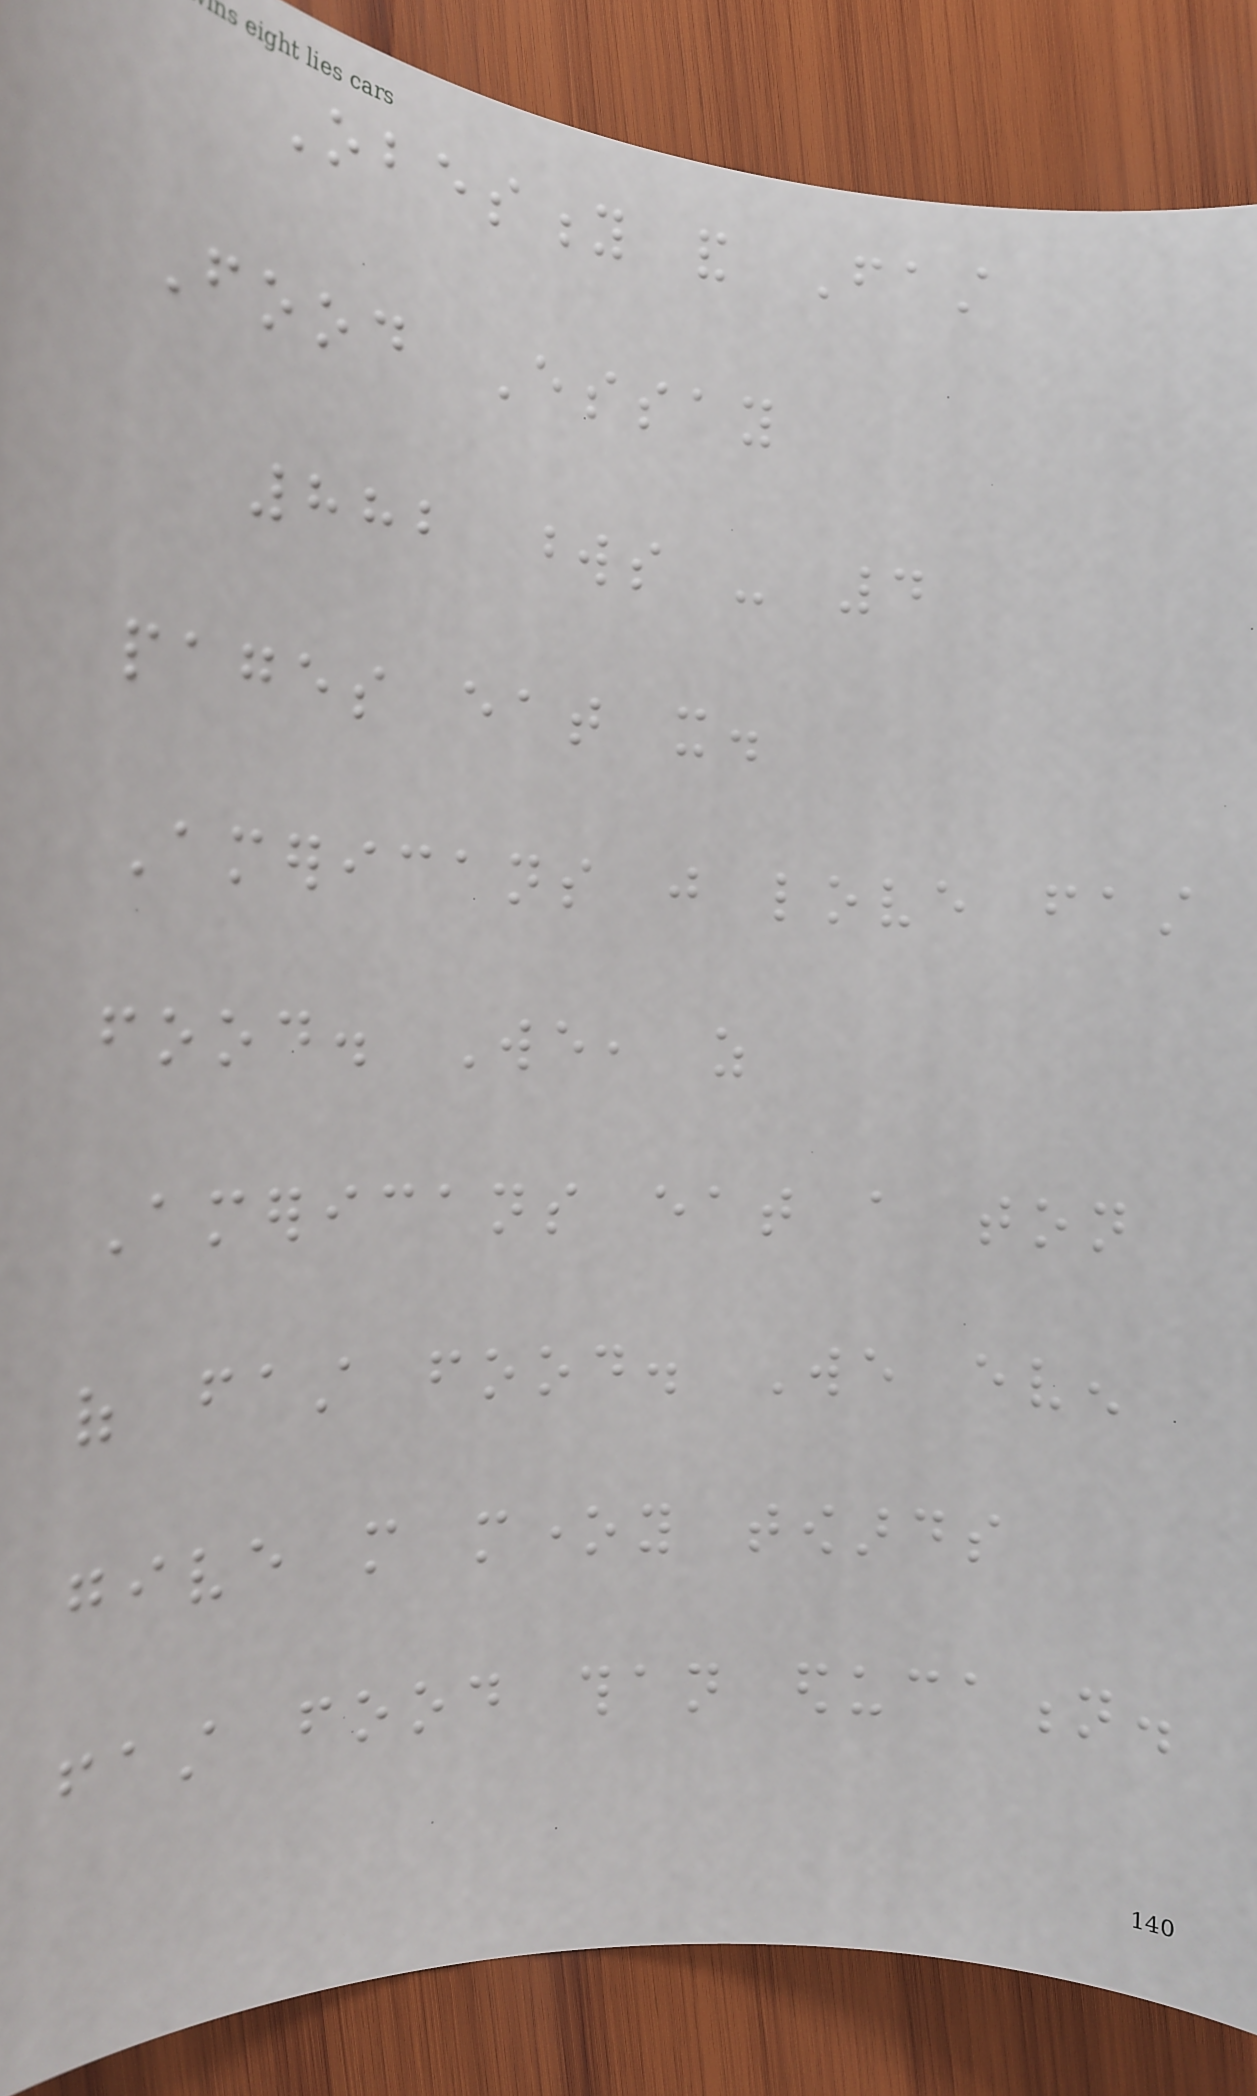Obesity and Fast
Food Essay
882 words - 4
pages eat it.
Americans just love fast
food. We, as
Americans eat a ton
of fast food. We even
give more money towards
fast food than education.
